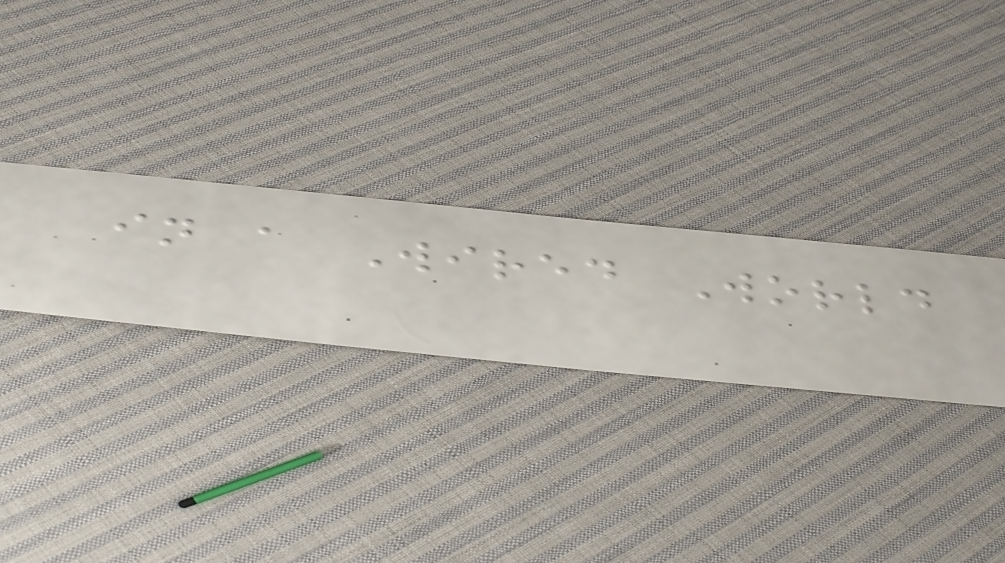in a Wired World
